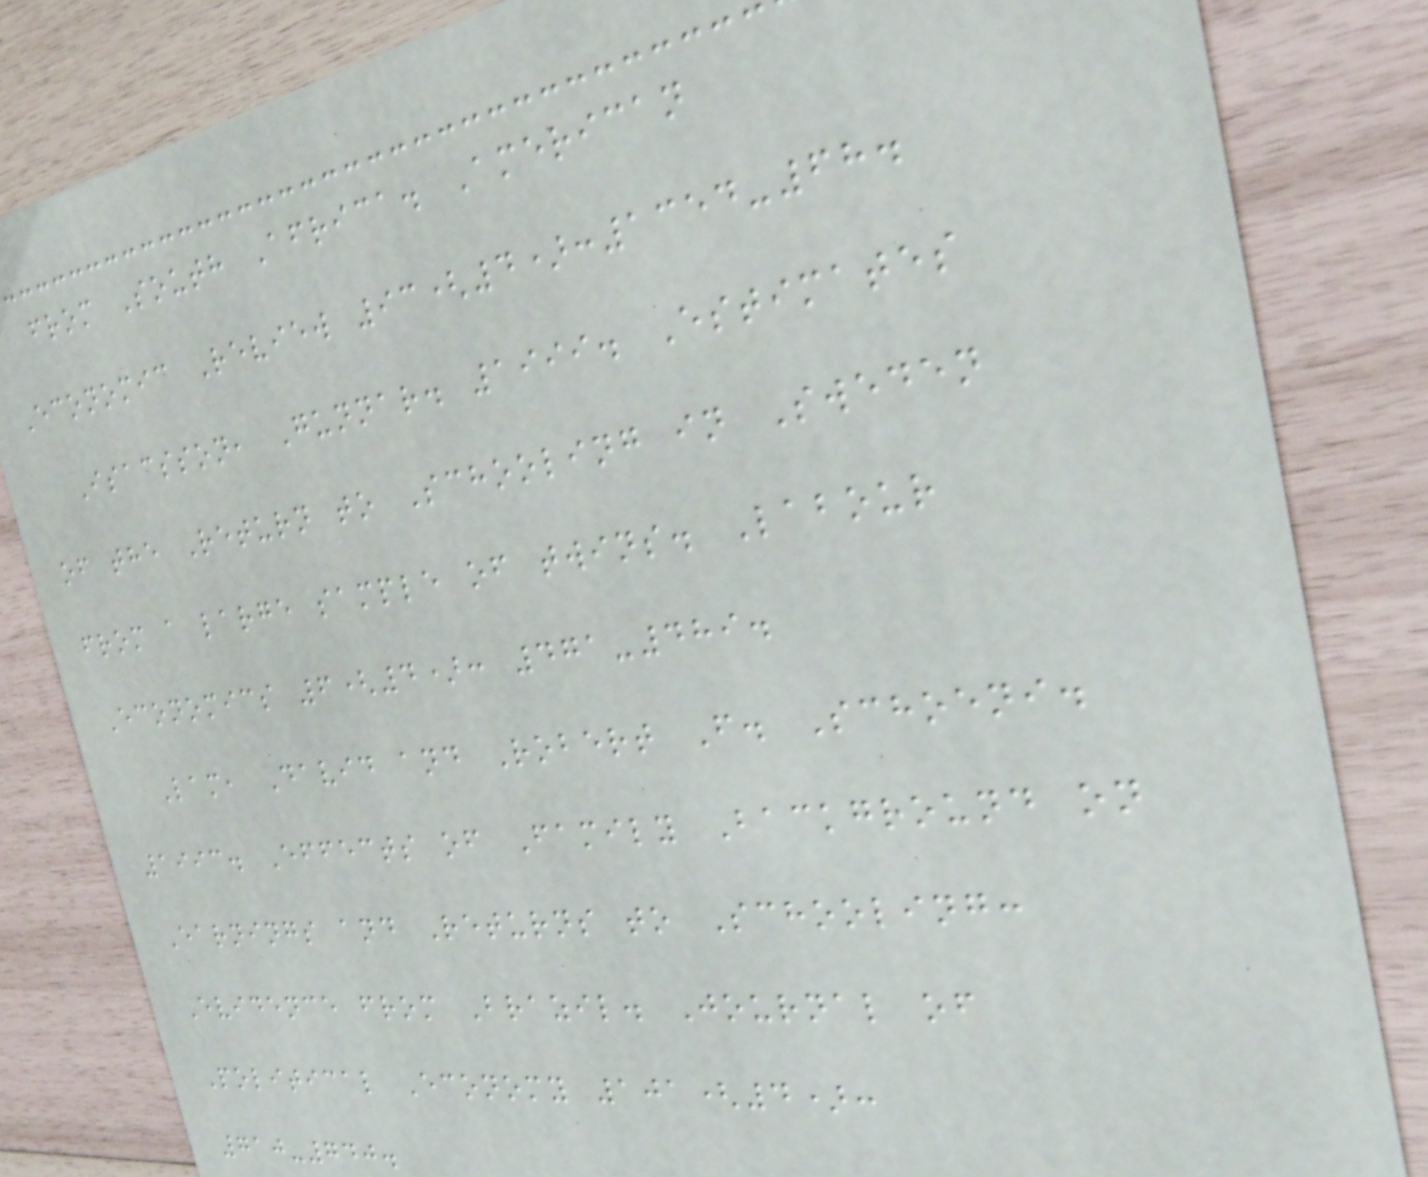from South Africa. American
Economic Review 93(4):1354-68.
Isacsson, Gunnar. 1999. Estimates
of the Return to Schooling in Sweden
from a large sample of twins. Labour
Economics 6(4): 471-489.
Lam, David and Robert F. Schoeni.
1993. Effects of Family Background on
Earnings and Returns to Schooling:
Evidence from Brazil. Journal of
Political Economy 101(4):
710-740.
